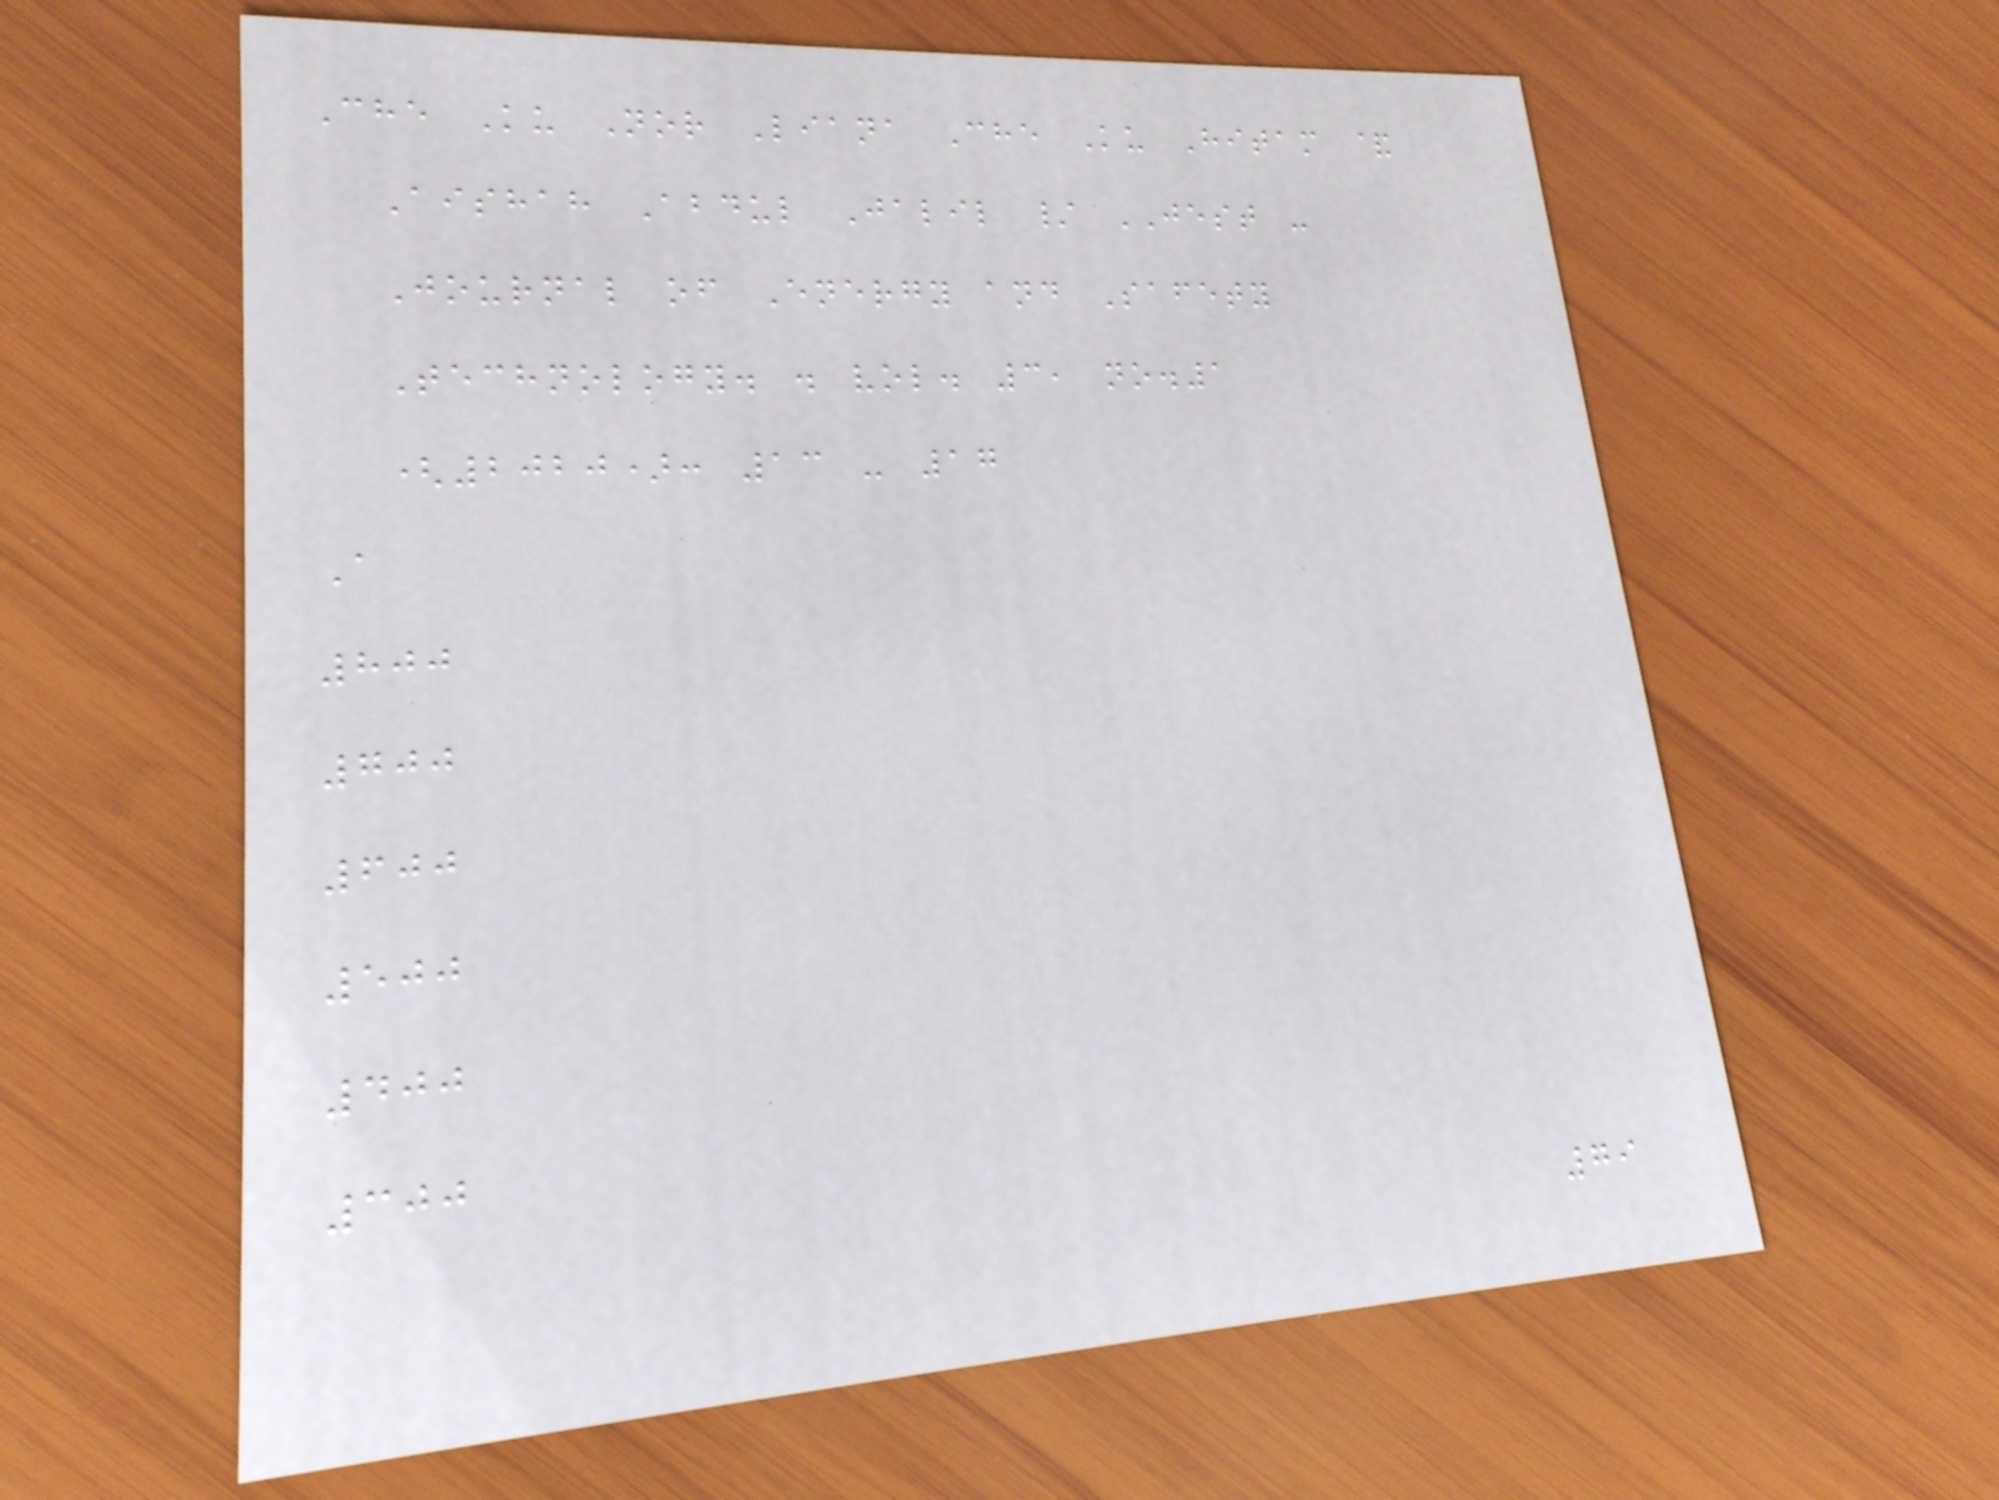Che Ku Nor Liana Che Ku Hitam &
Aishah Abdul Jalil / JEST -
Journal of Energy and Safety
Technology. . vol. 3, no.1
(2020): 13 - 17
A
800
700
600
500
400
300
79
